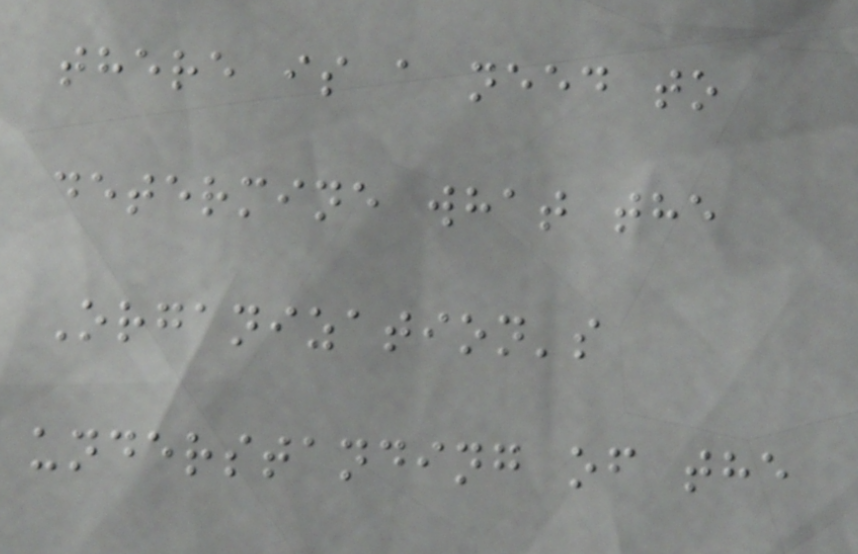there is a need to
determine what the
Organization's
understanding of the
